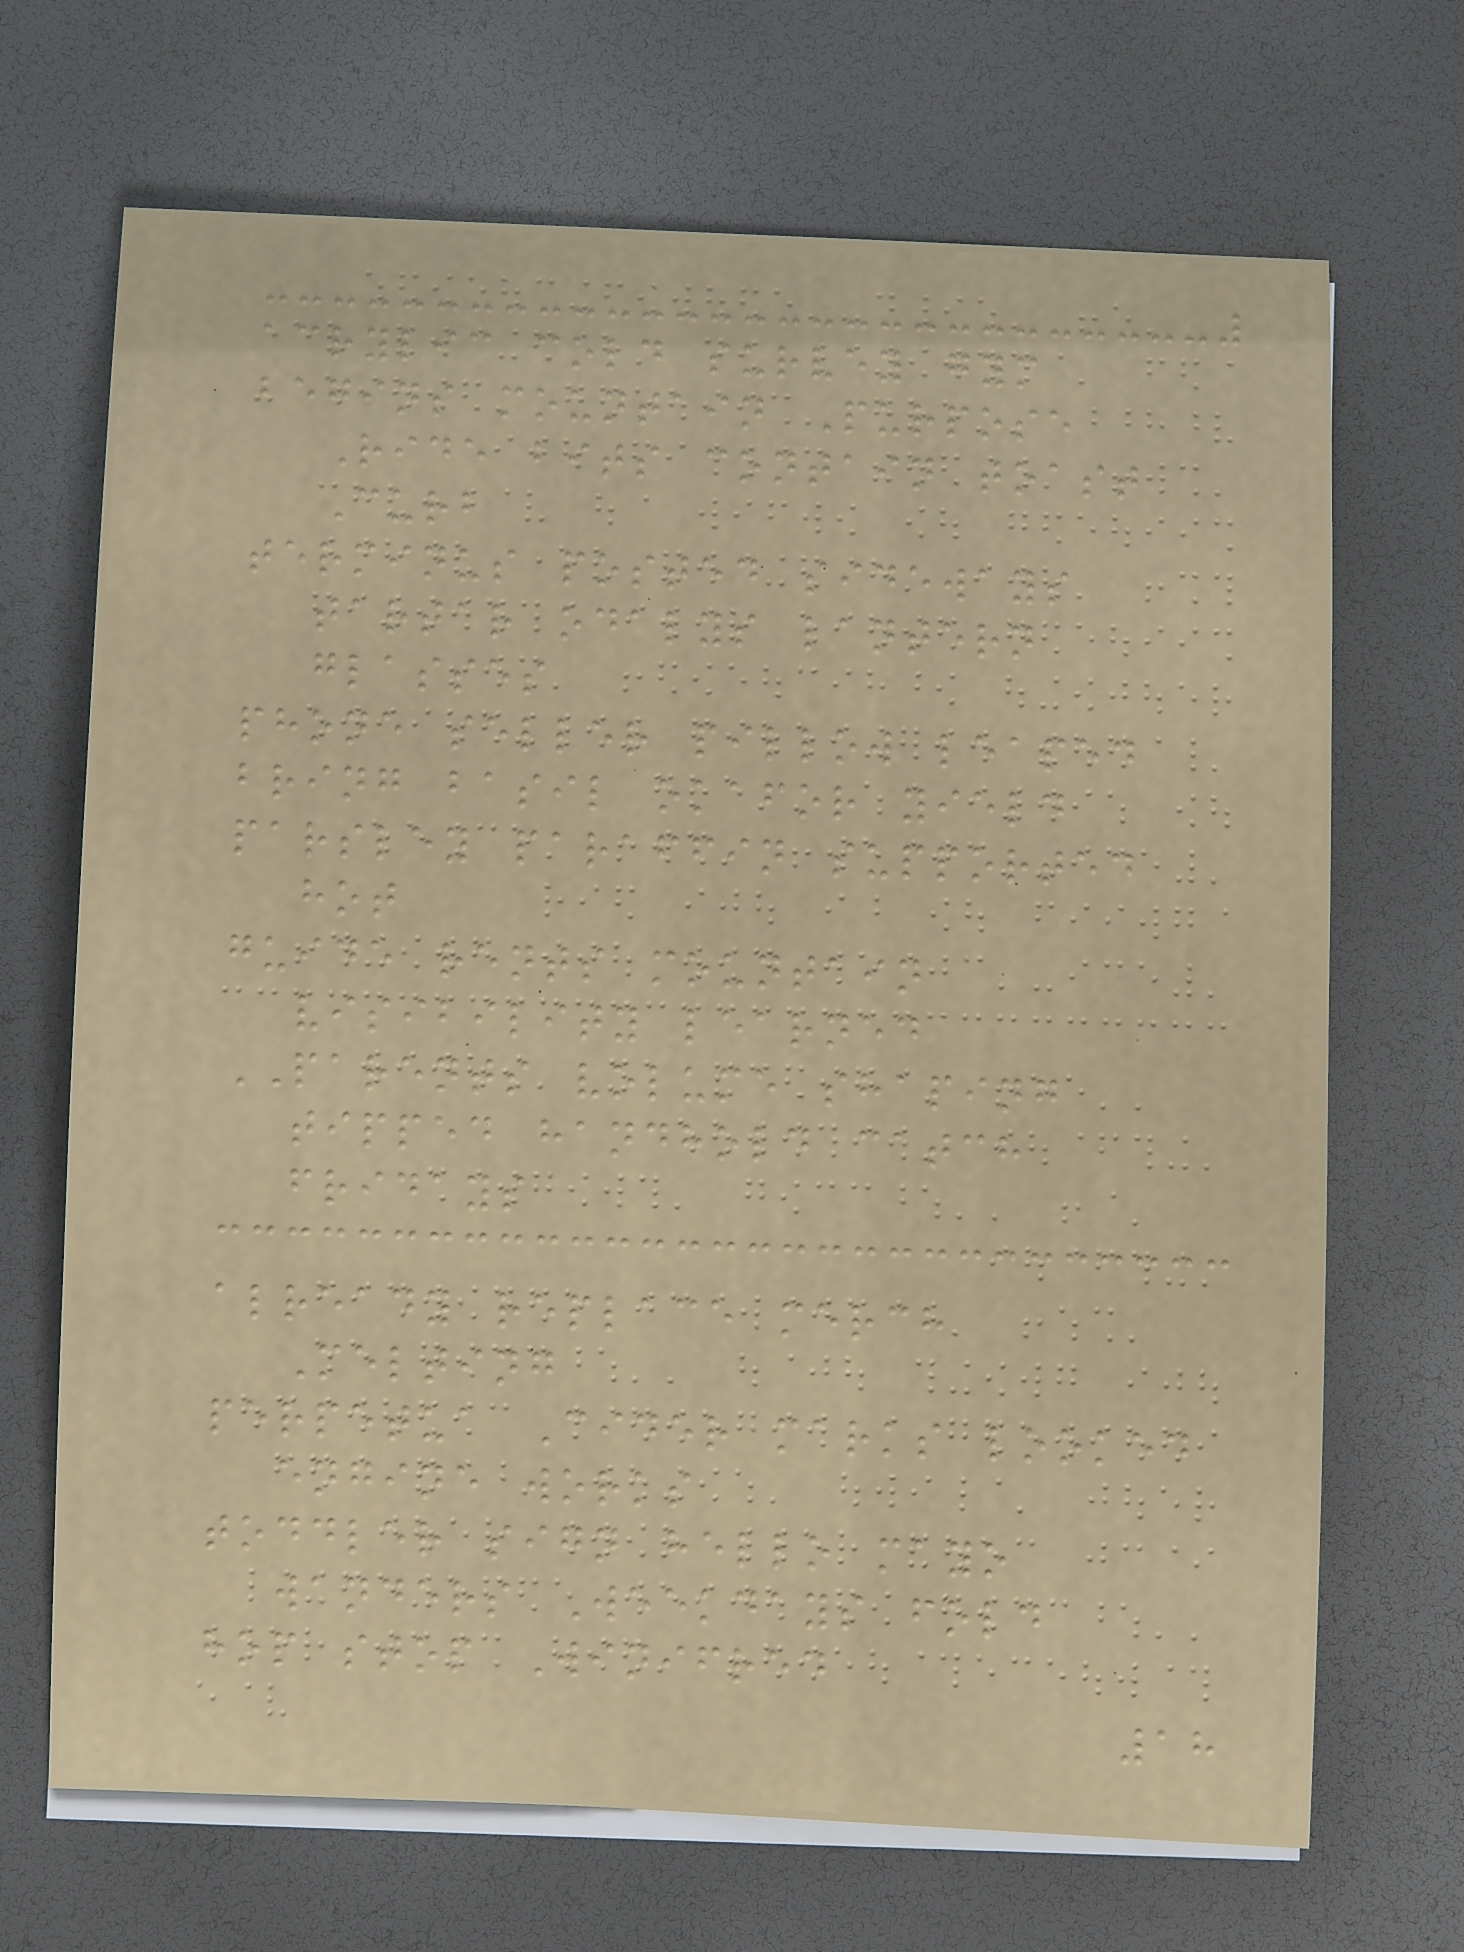acrylic cold survey gym
begins mountain Purpose
Ride bits contain toast
Curb
terminus posted sideways
tartar odalys lantern
glasses
phone seller pillow leaped
bring basil okafor yield
parsley paraffin supported
hot
guide rents mountain
visibility learned
PARENTS volume shaping
tipped handhold catch
fridays
already replace merch
Melting
perpetua Cider marks looked
engine works
toddler sign hello mayo
wanders Weekdays fold
hop stop Winifred
18
